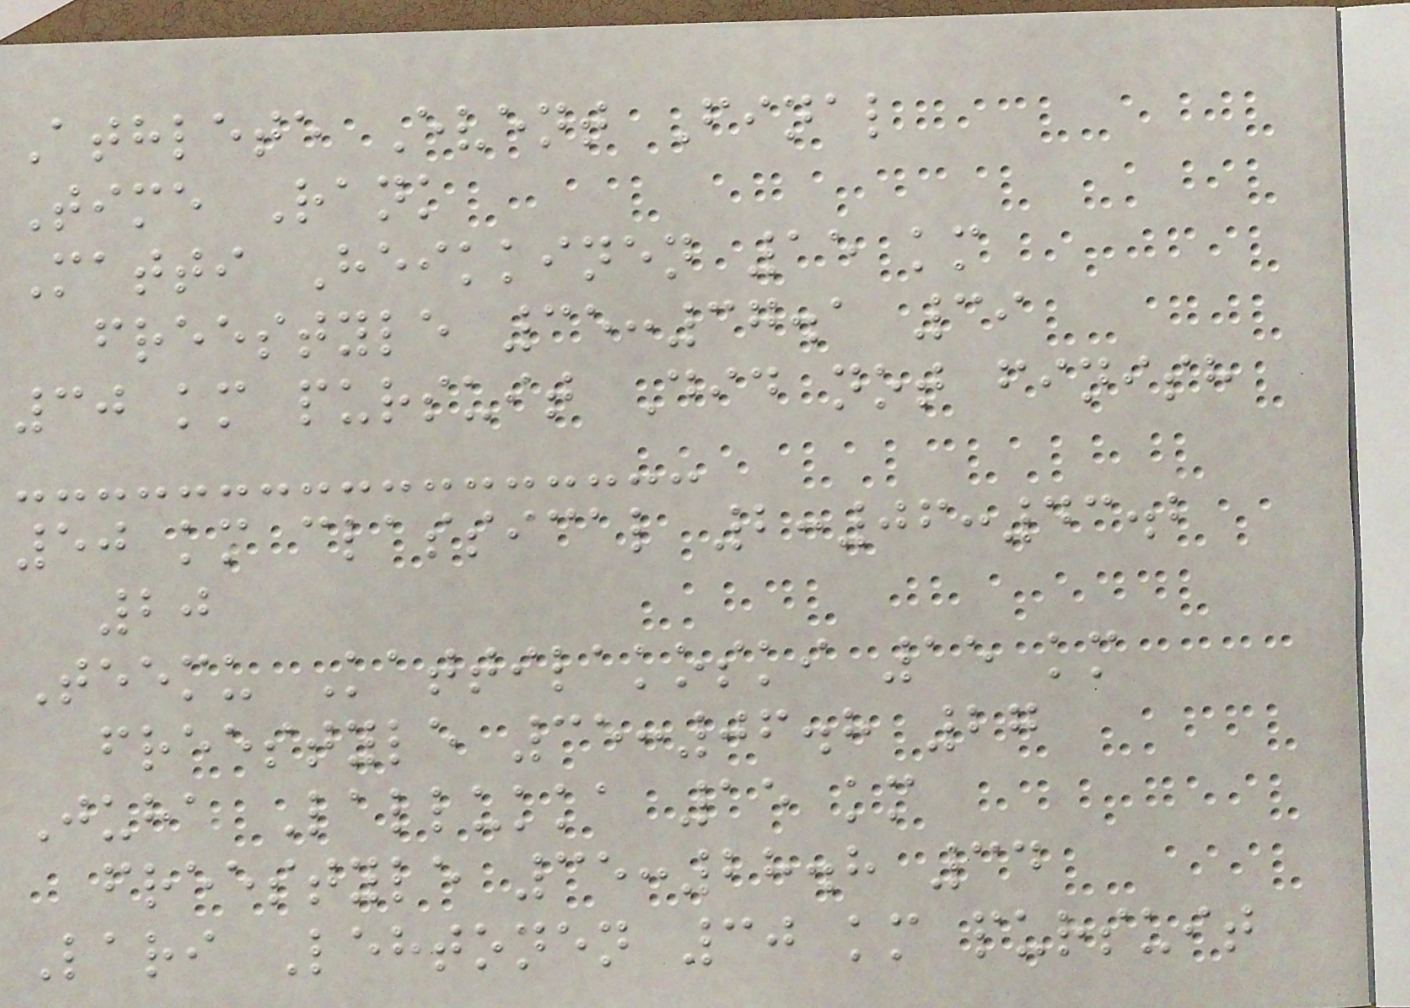Athlete Event Final
Time Rank
Matti Heikkinen 15 km
freestyle 35:37.1 39
30 km pursuit Did not finish
50 km classical 2:06:43.2
20
Teemu Kattilakoski 15 km
freestyle 35:06.8 27
Juha Lallukka 15 km
freestyle 35:28.8 34
Lari Lehtonen 30 km pursuit
